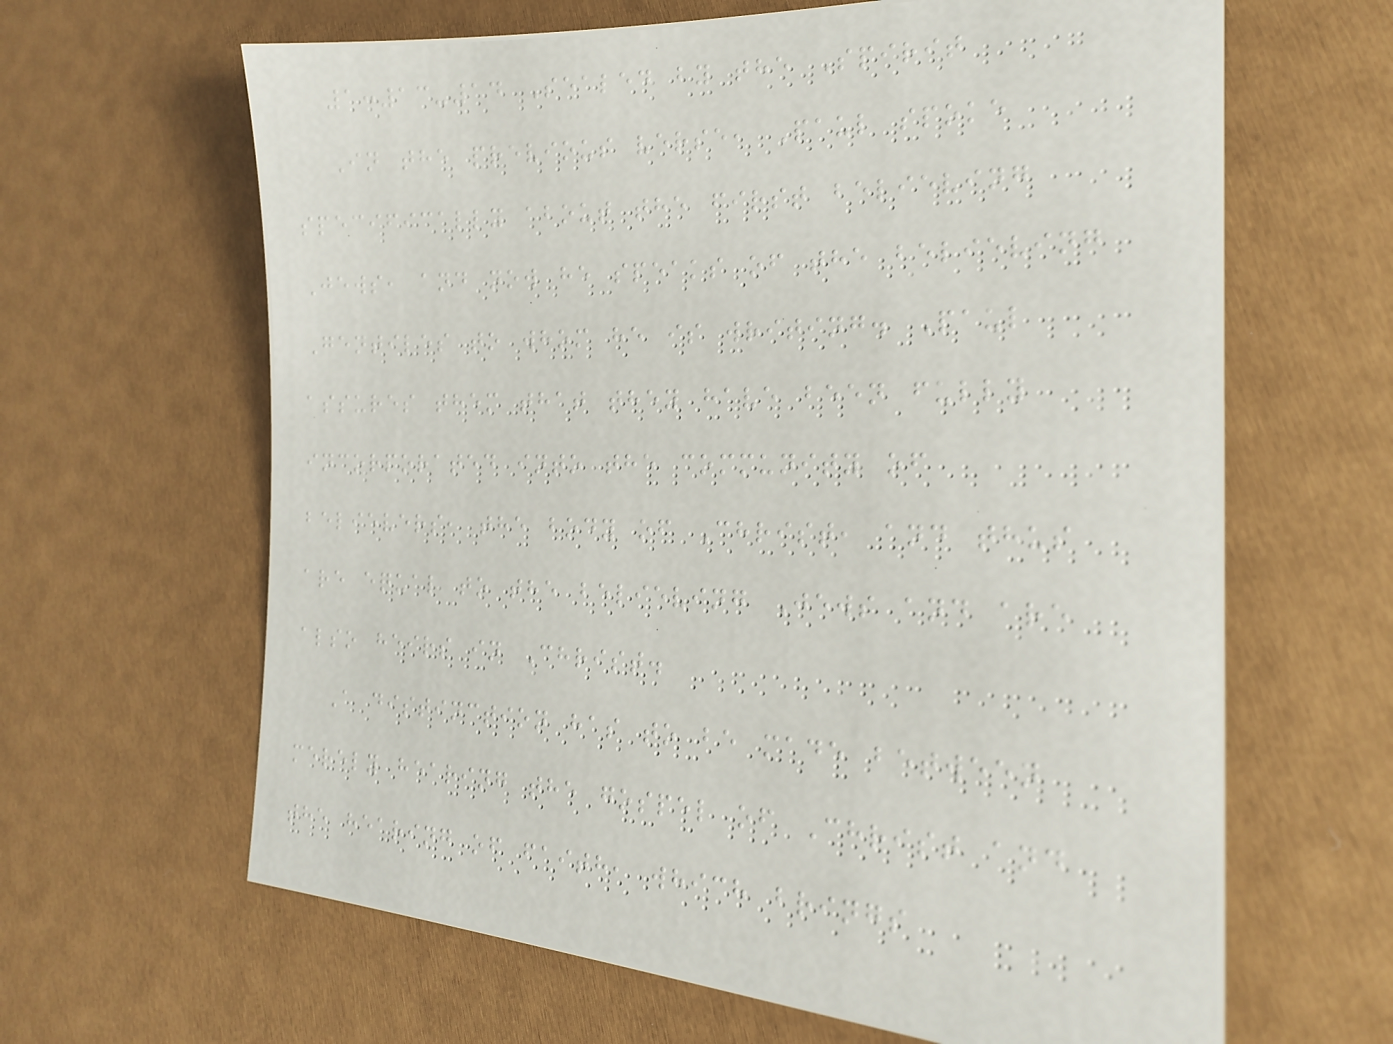1:13-14 Sealed by the Spirit
In the previous verse, Paul spoke
specifically about the first believing
Jews, and now he speaks of the believing
Gentiles to whom he is writing. Paul
assures them that they have been fully
incorporated into the community of
believers, the body of Christ, and thus
are equal to the believing Jews and are
also heirs in Christ.
A distinction has to be made between
merely hearing the gospel of Christ and
the hearing of faith, which brings
